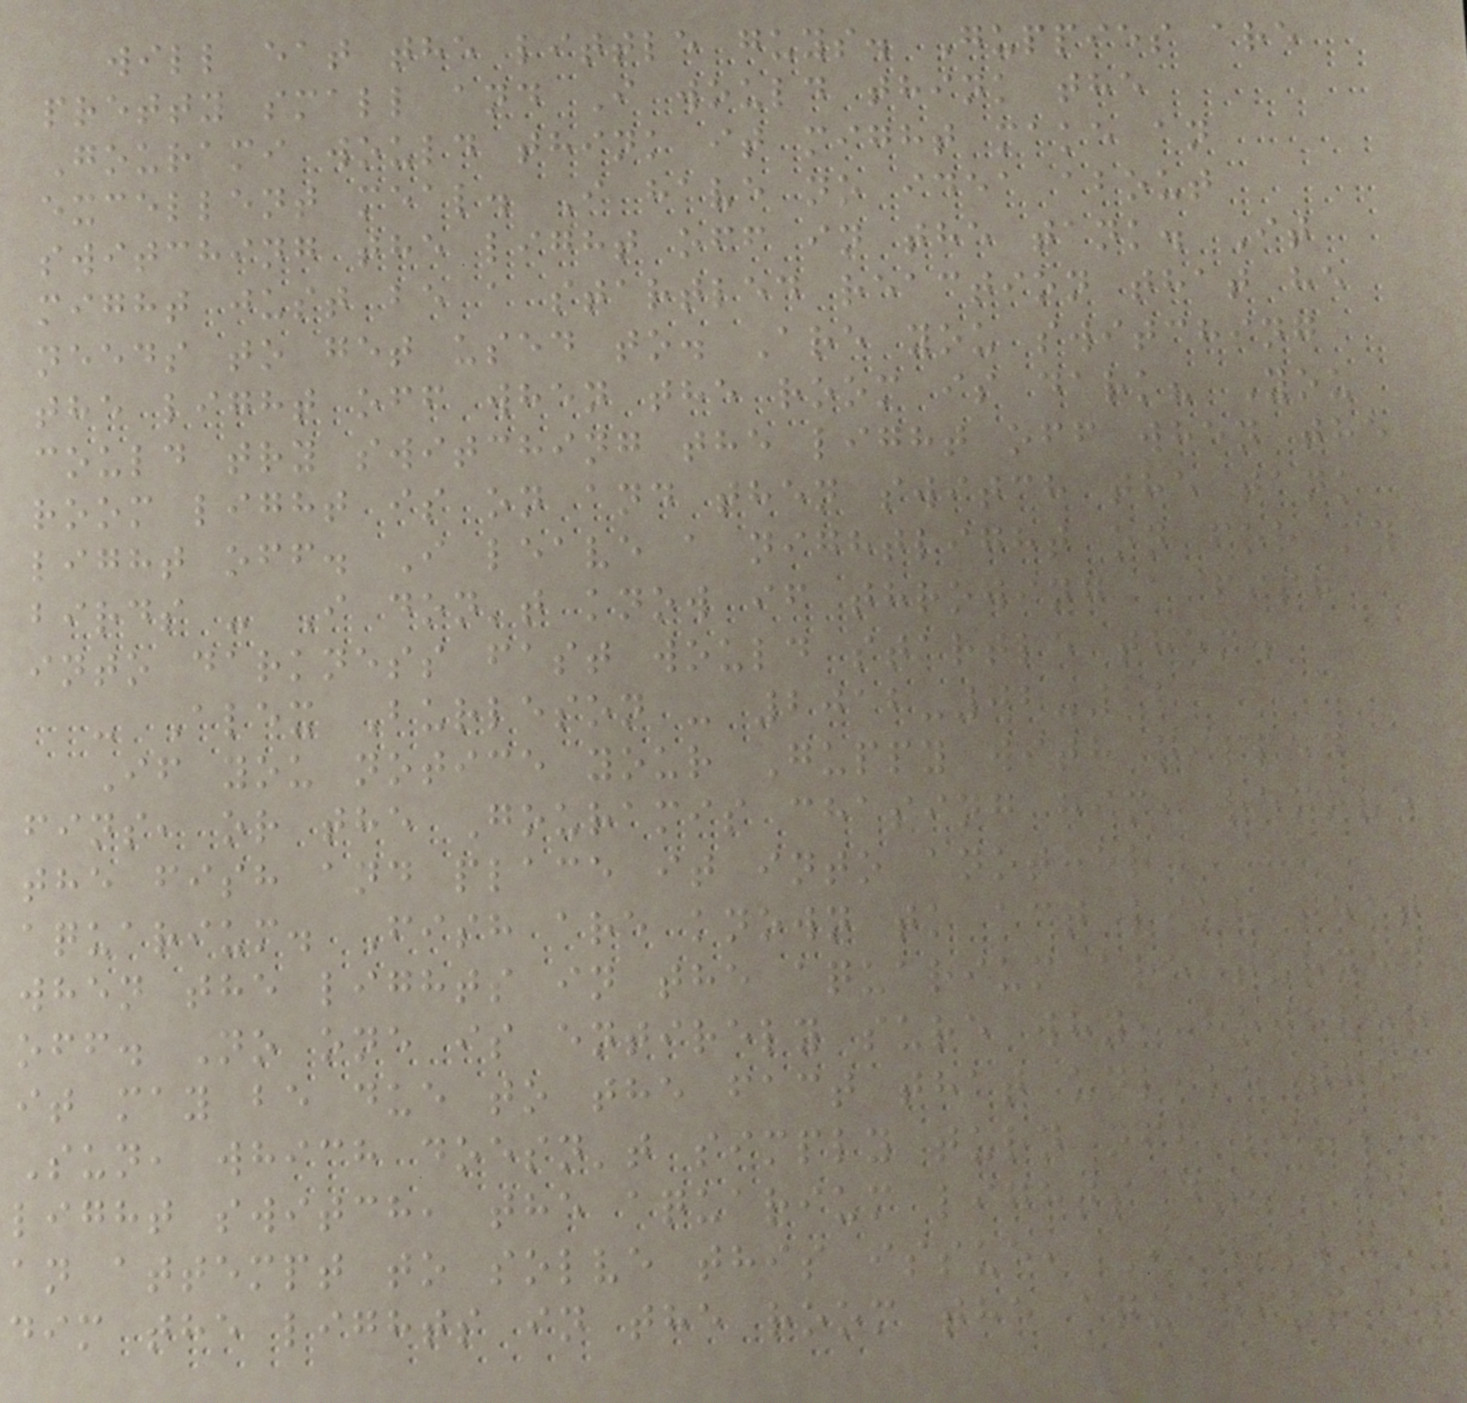will eat the little guys. Guppies are
pretty small and I would think the
Gourami would think it might make an
excellent meal. I have no idea about
switching the light off in the tank. It
might just be a startled reaction that he
needs to get used to. Are you switching
the light off when the room is dark? You
could try switching the light off when the
room light is on and then switch the tank
light off. I leave a nightlight on for my
birds - I don't know if throwing a fish
into darkness fast would startle them.
- Alex Burleson - 2012-02-12
If you notice your Guppy with nipped
fins, or the Gouramis chasing him, remove
the fish and place it into another
aquarium. Fish are known to act like that
when the lights in the aquarium are turned
off. No one is entirely sure why, however
it may be due to the fact that unlike the
Sun, which doesn't simply turn off like a
light switch, the aquarium lights do. In
an attempt to solve this issue, I would
dim the lights in the room the aquarium is
